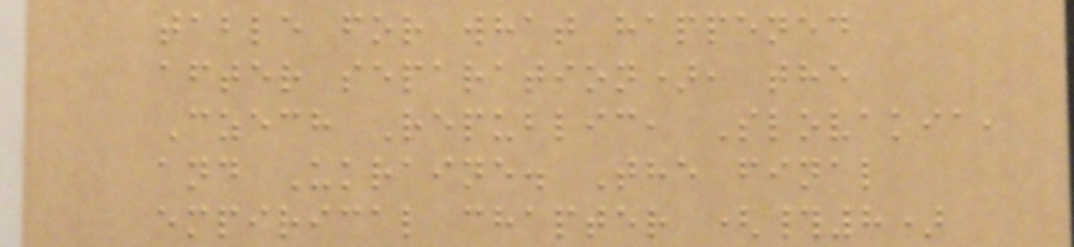table for what happened
after separation), the
Czech Republic, Slovakia,
and Ukraine. The final
empirical chapter (#8)
